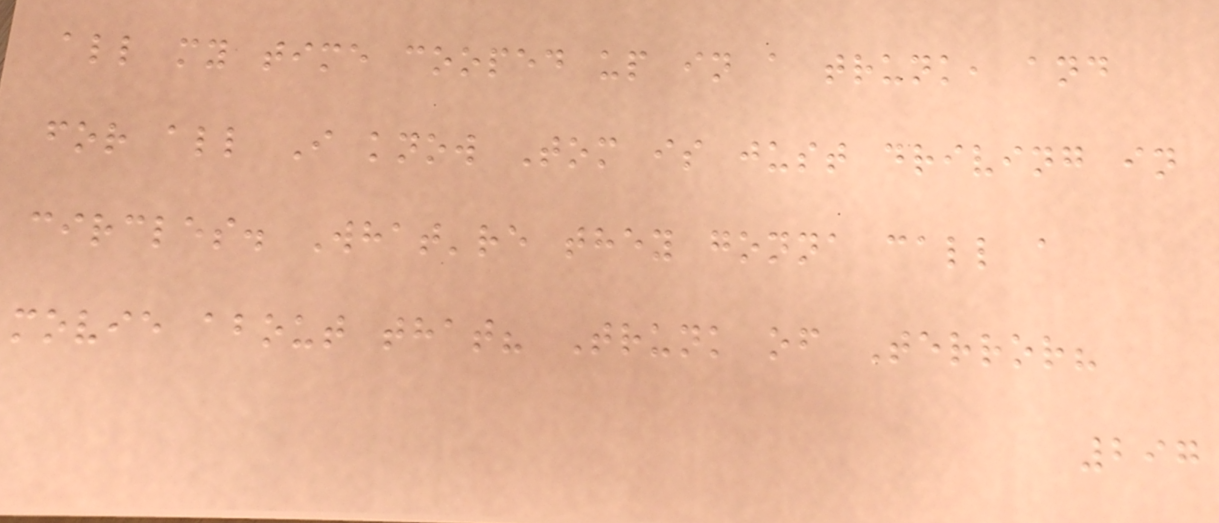all my time cooped up in a trunk, and
for all I know Tom is just driving in
circles. What're they gonna call a
movie about that? Trunk of Terror?
297
